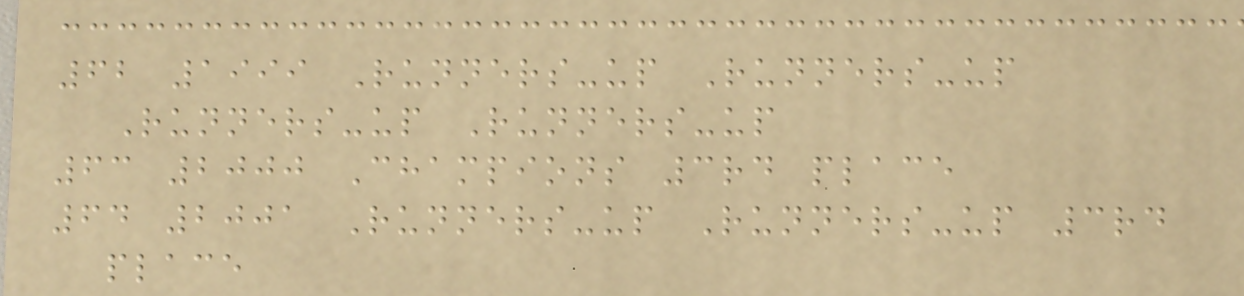62 1999 Runners-up Runners-up
Runners-up Runners-up
63 2000 Champions 3rd place
64 2001 Runners-up Runners-up 3rd
place
